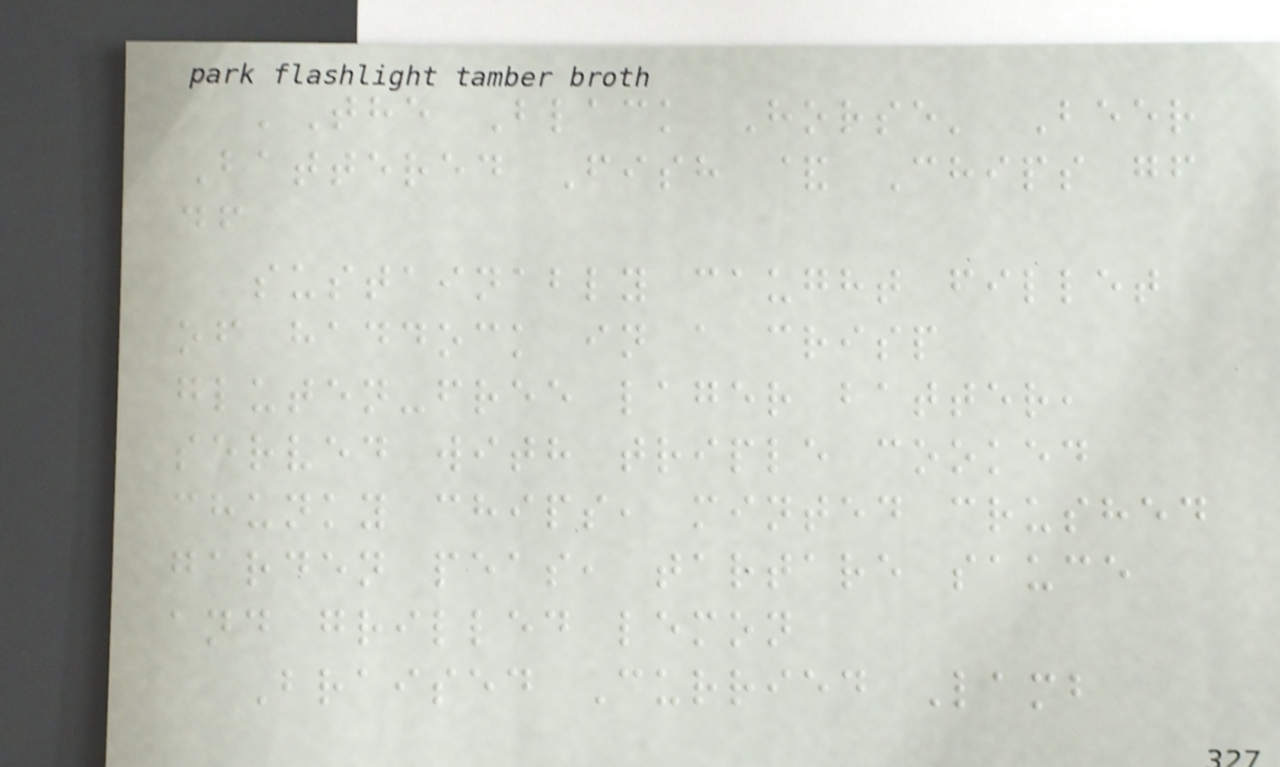'The Black Horse' Beer
Battered Fish & Chips gf
df
sustainably caught fillet
of haddock in a crisp
gluten-free lager batter,
served with triple cooked
chunky chips, minted crushed
garden peas, tartare sauce
and grilled lemon
Braised Curried Lamb
